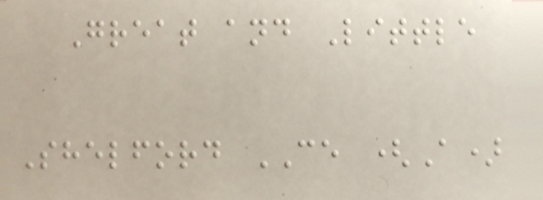Great and Little
Shelford CE (A)
